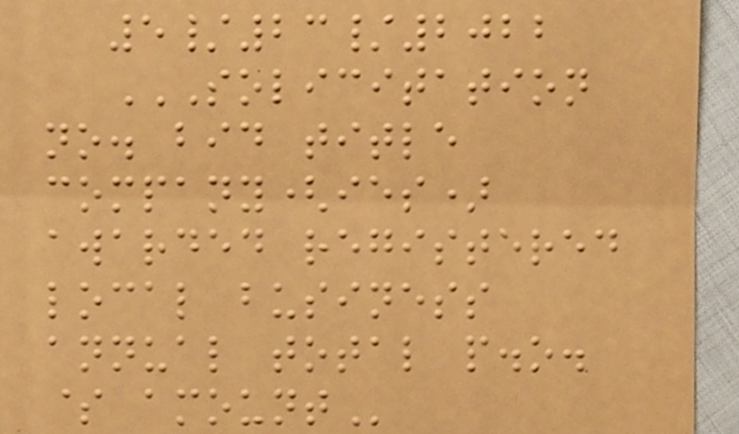5/23/2022
SOLICITATION
NO. BID TITLE
COMPANY(IES)
AWARDED REGISTERED
LOCAL BUSINESS
ANNUAL TOTAL P.O.
$ AMOUNT
